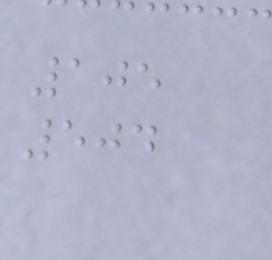105
504
